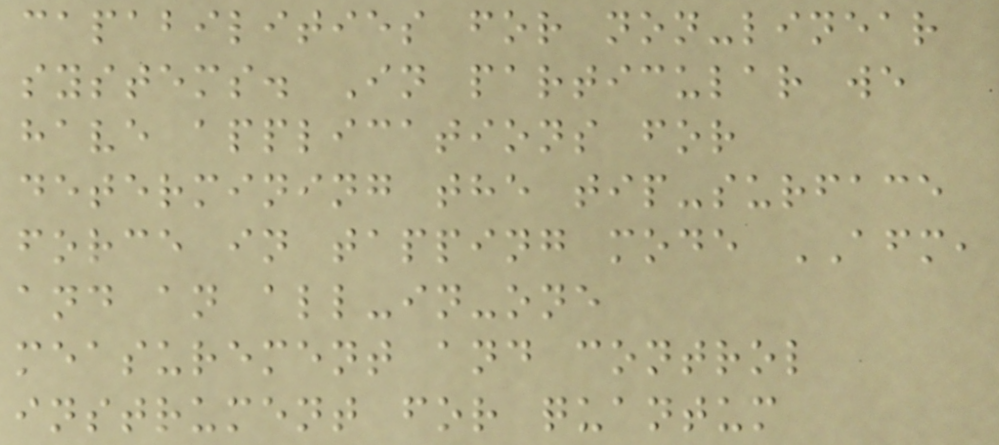capabilities for non-linear
systems. In particular we
have applications for
determining the tip-surface
force in tapping mode AFM,
and an all-in-one
measurement and control
instrument for quantum
